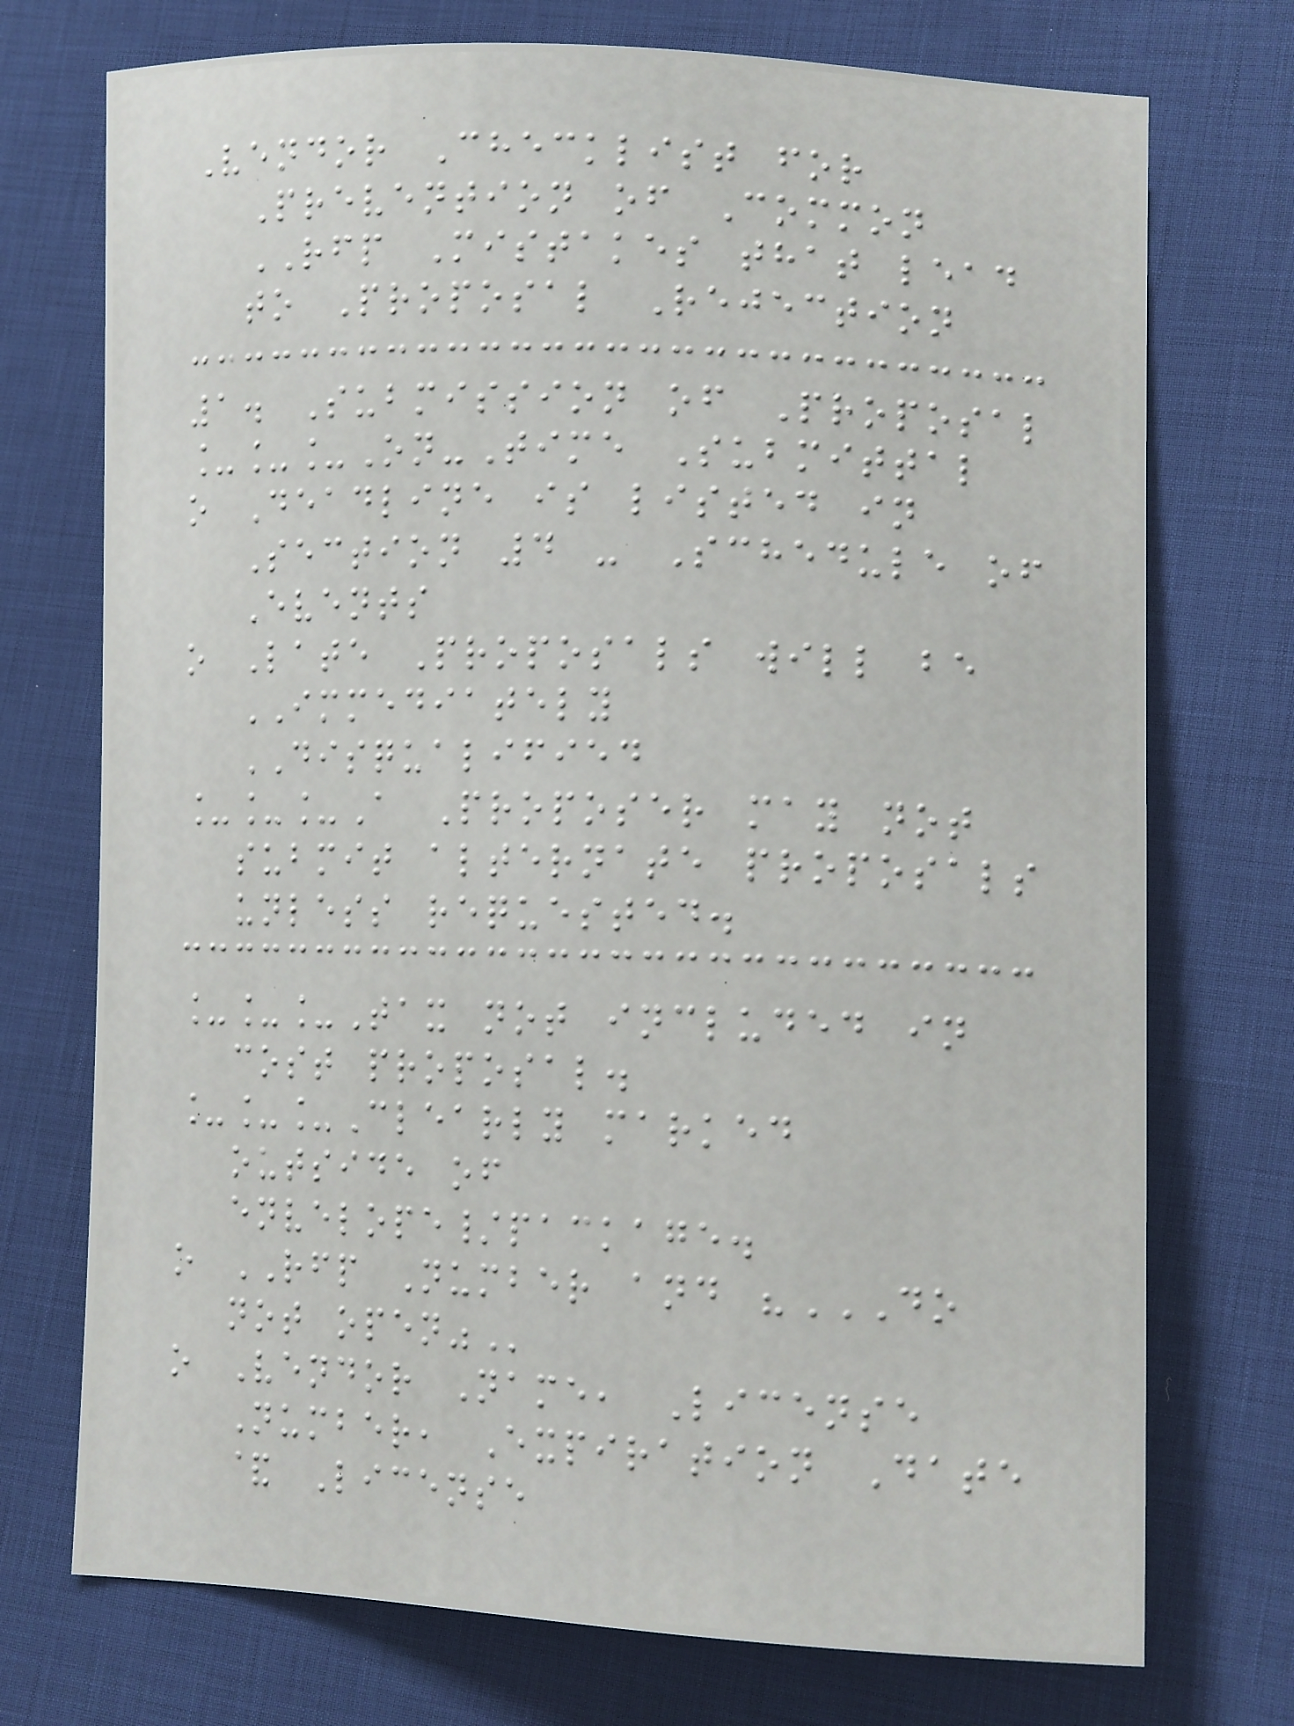Vendor Checklist for
Prevention of Common
RFP Mistakes that lead
to Proposal Rejection
1. Submission of Proposal
___On-Time Submittal
o Deadline is listed in
Section 4 - Schedule of
Events
o Late Proposals will be
IMMEDIATELY
DISQUALIFIED
___A Proposer may not
submit alternate proposals
unless requested.
___Tax not included in
cost proposal.
___Clearly marked
outside of
envelope/package.
o RFP Number and "DO
NOT OPEN"
o Vendor Name, License
Number, Expiration Date
& License
